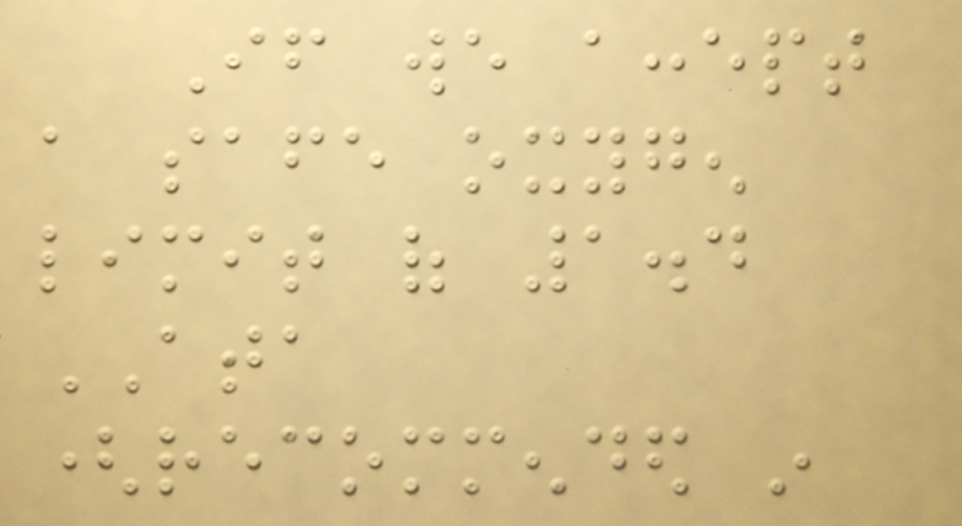If we accept
a safe oxygen
limit of 1.4
ATA
(recommended in
